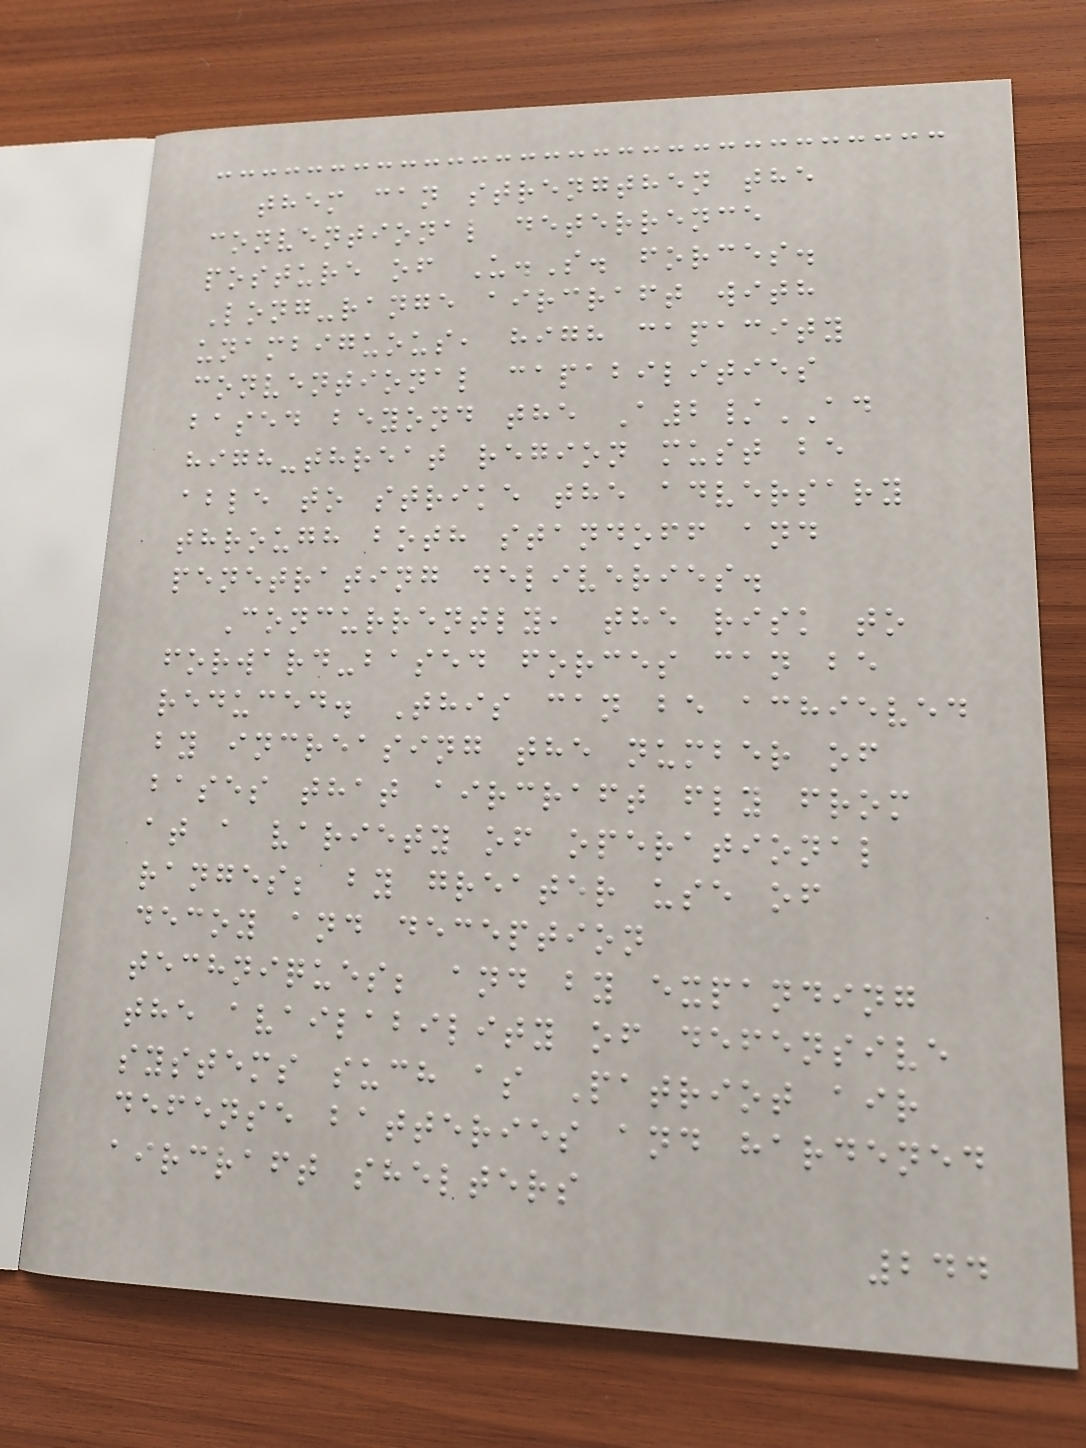them can strengthen the
conventional deterrence
posture of U.S. forces.
Long-range aircraft with
unambiguous, high capacity
conventional capabilities
based beyond the A2/AD
high-threat region must be
able to strike the adversary
through both standoff and
penetrating deliveries.
Concurrently, the risk to
forward-based forces can be
reduced. This can be achieved
by increasing the number of
bases that aircraft fly from
at a variety of operational
ranges; by greater use of
decoy and deception
techniques; and by expanding
the availability of defensive
systems such as Patriot air
defense batteries and hardened
aircraft shelters
244
